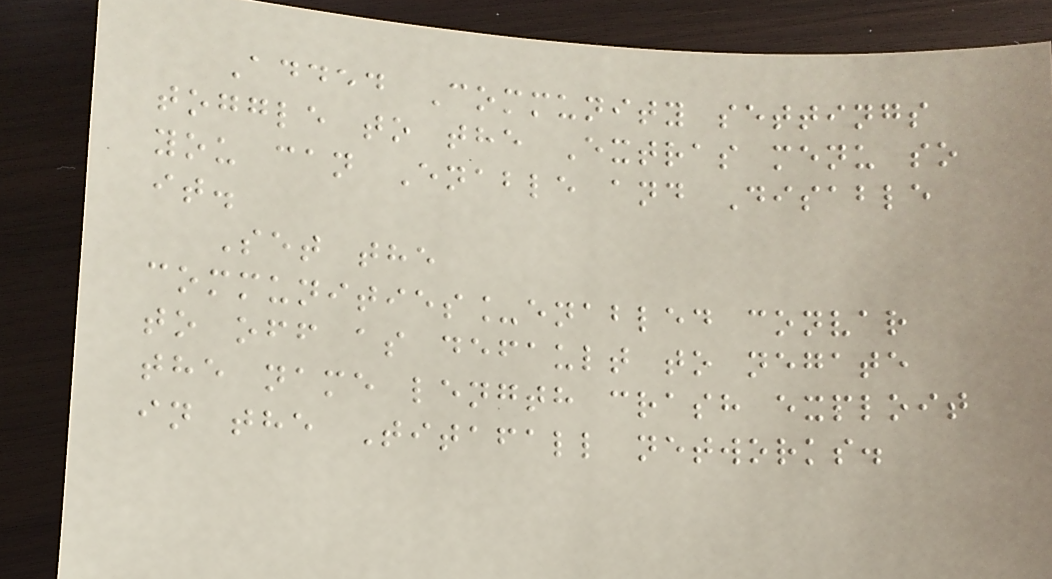Added Community settings
toggle to the Extras menu so
you can Enable and Disable
it.
Set the
communities_enabled convar
to off as default to negate
the name length crash exploit
in the Titafall networks.
